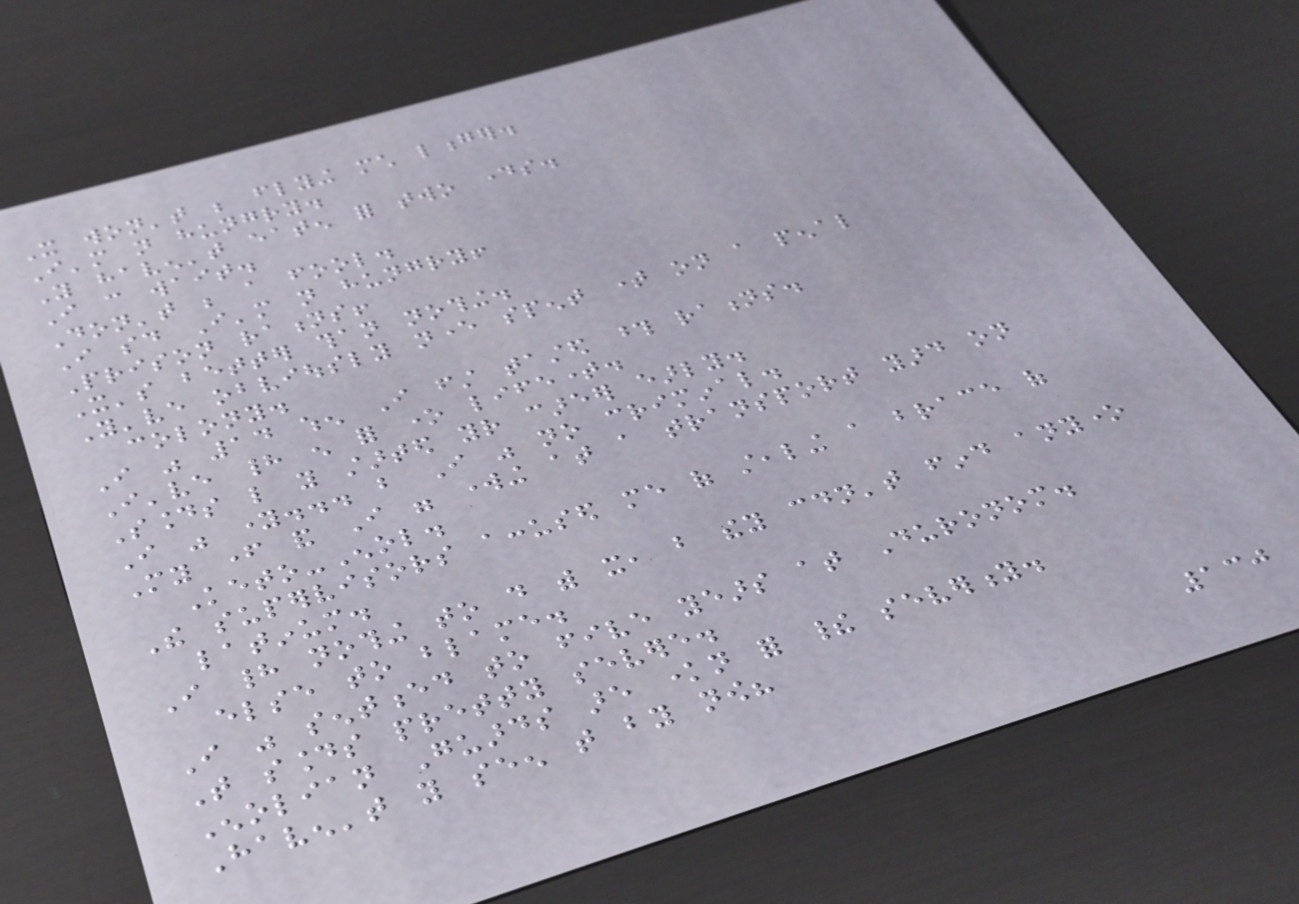It won't be flying much longer.
I'm not hungry.
You haven't eaten for two days.
I can wait.
Don't be a fool.
I said I'm not hungry!
Prison rations!
It's better than nothing.
You've obviously never spent time on a penal
colony.
I was 14 when I first tasted those rations.
I've had enough for one lifetime.
Sounds like you started your career early.
I was young... but I was no criminal.
My father and I were working at a transport yard on
Keto-Enol.
The supervisors accused me of stealing a brace of
latinum.
I had nothing to do with it, but they couldn't find anyone
else to blame.
I was sentenced to five years at Duronom.
That sounds pretty severe.
Enolian Guards are known for their severity.
Haven't you seen that by now?
130
